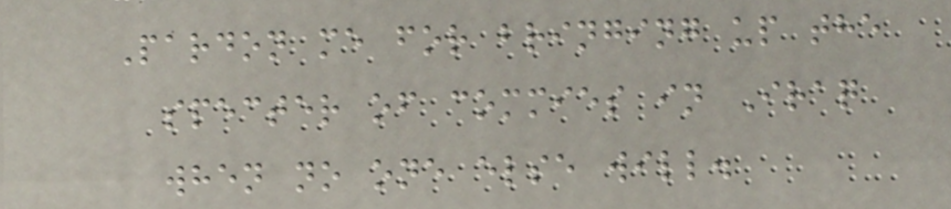Pardon me for bringing up the
specter of commies in Iraq
when no one else will.
